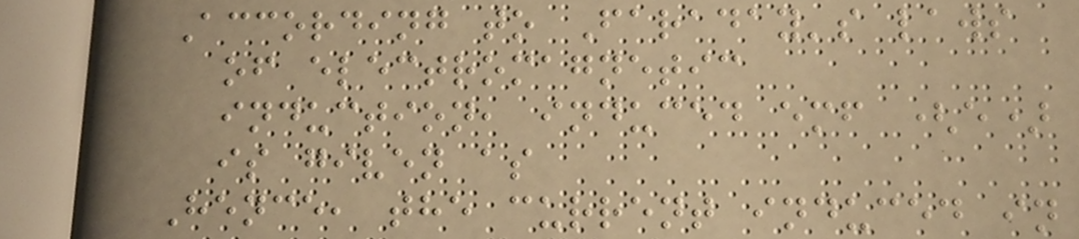According to Faraday's laws
of electromagnetic
induction, induced emf (e)
is given as
Hence, the current induced in
